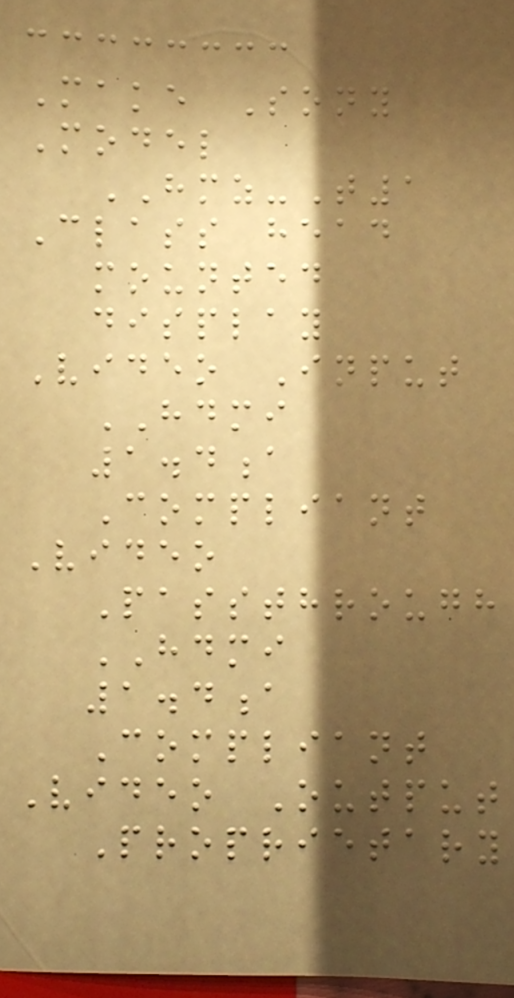Make Sony
Model
HMZ-T1
Class head
mounted
display
Video Input
HDMI
1.4a
Compliant
Video
Passthrough
HDMI
1.4a
Compliant
Video Output
Proprietary
